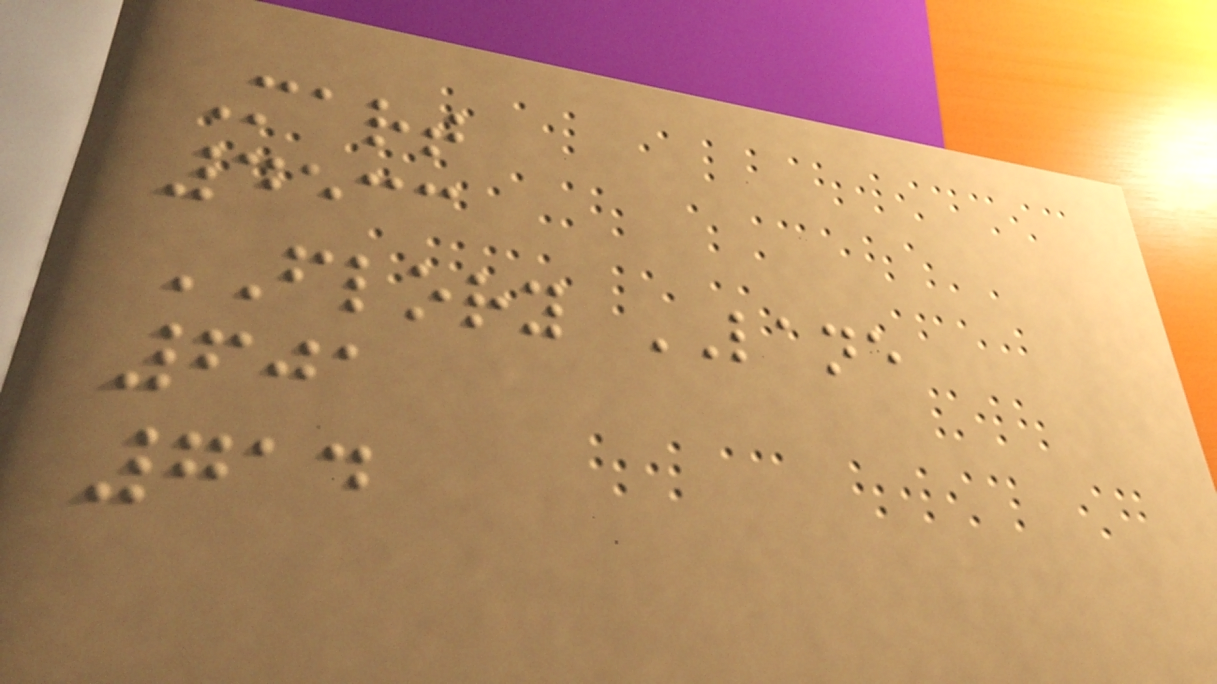Mart
4533
FLORY LANE
601
714
